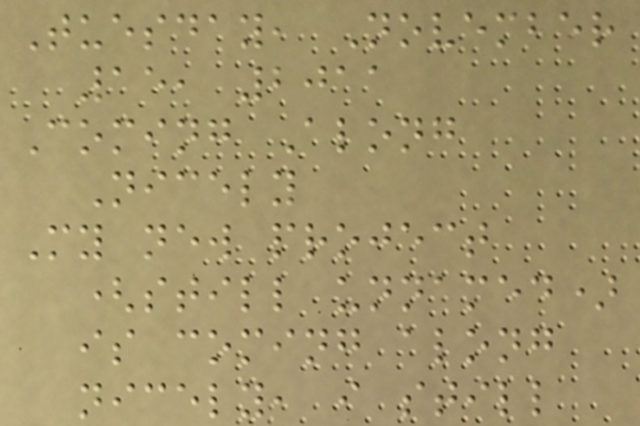Tuesday, November
15, 2011
Coming Along
Nicely
My new project
(still unnamed)
is coming along
nicely, i still
